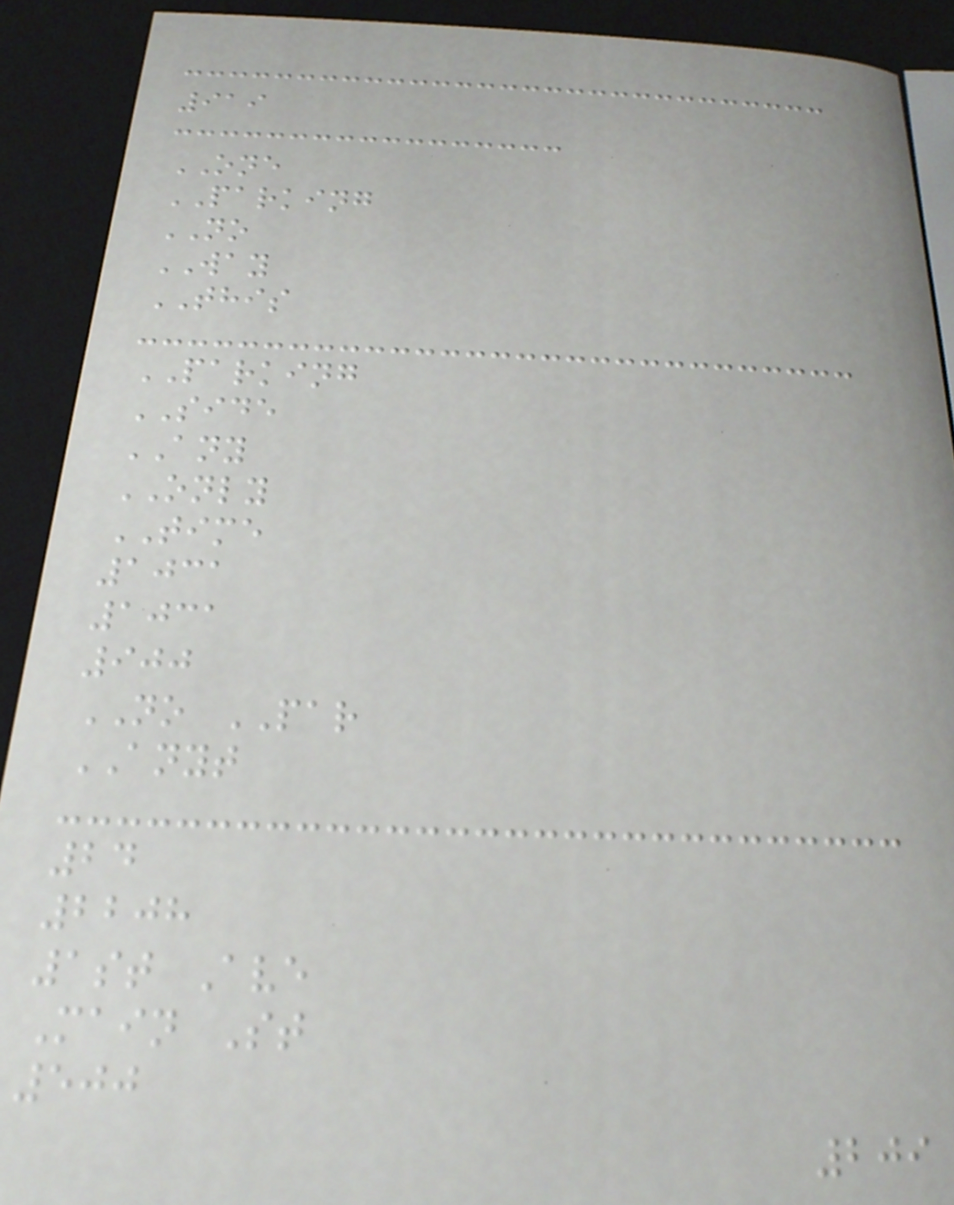919
ONE
PARKING
NO
WAY
THIS
PARKING
SIDE
ANY
ONLY
TIME
1031
1031
900
NO PAR
ANYT
24
2208
1st Ave
Main St
500
209
